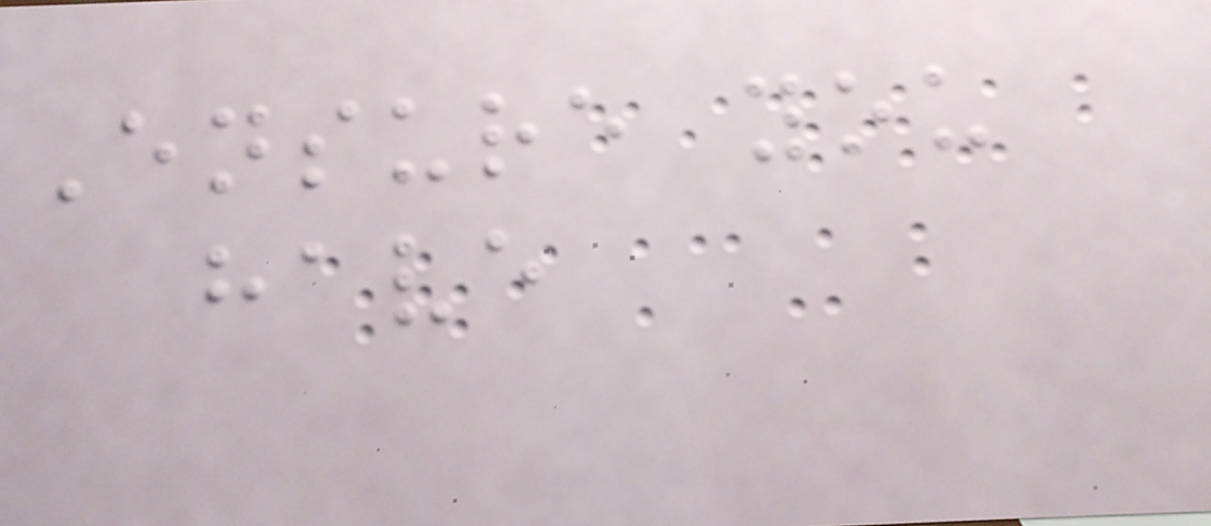Ensure you
have
